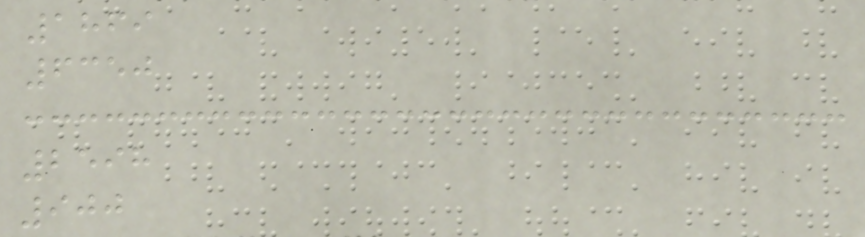1869
6350
2598
900
